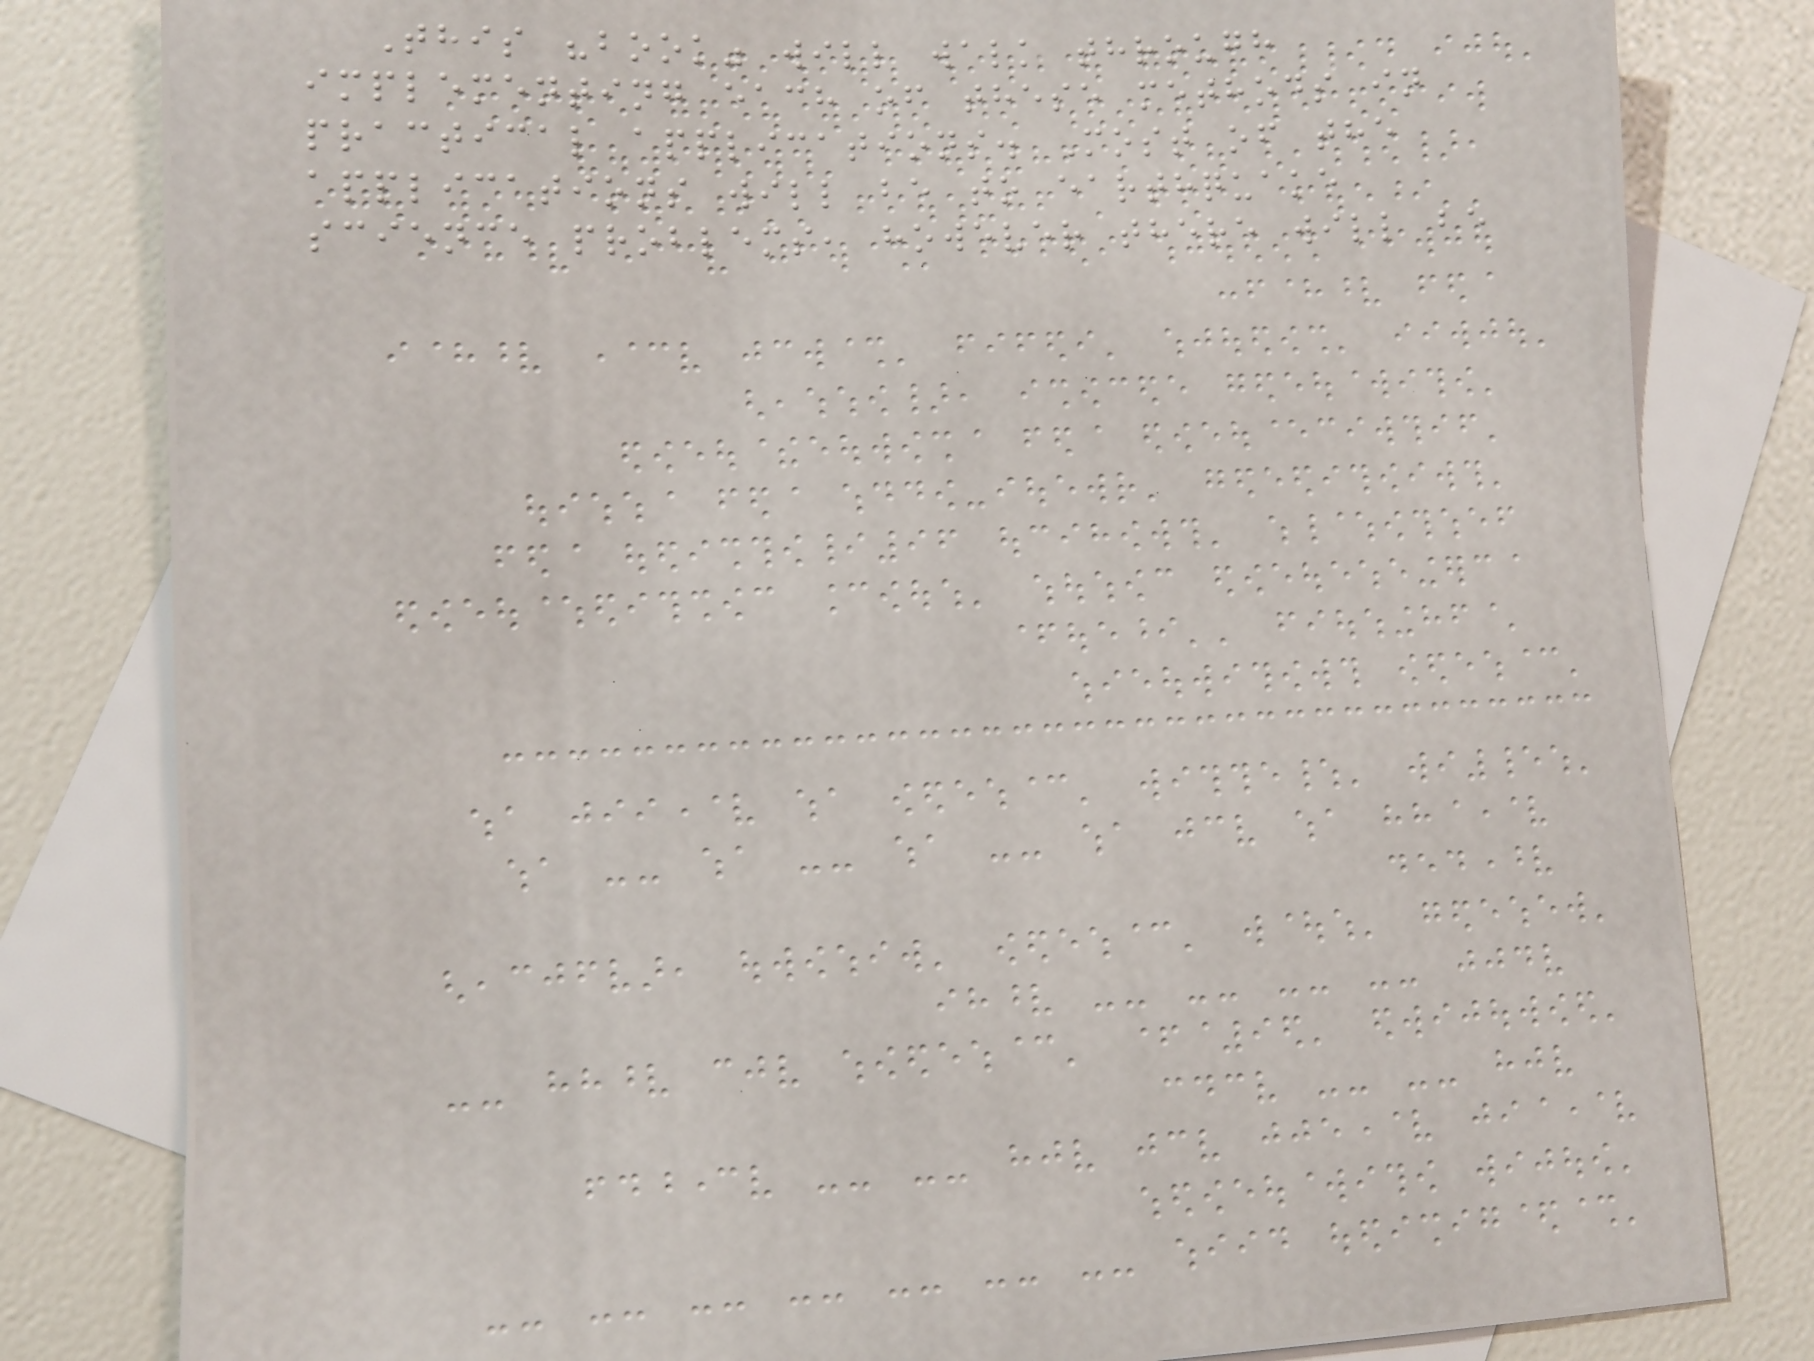This "book" will walk through
implementing each of these methods in
practical applications. Most of the
applications will be to earthquake
science problems, however there will be
